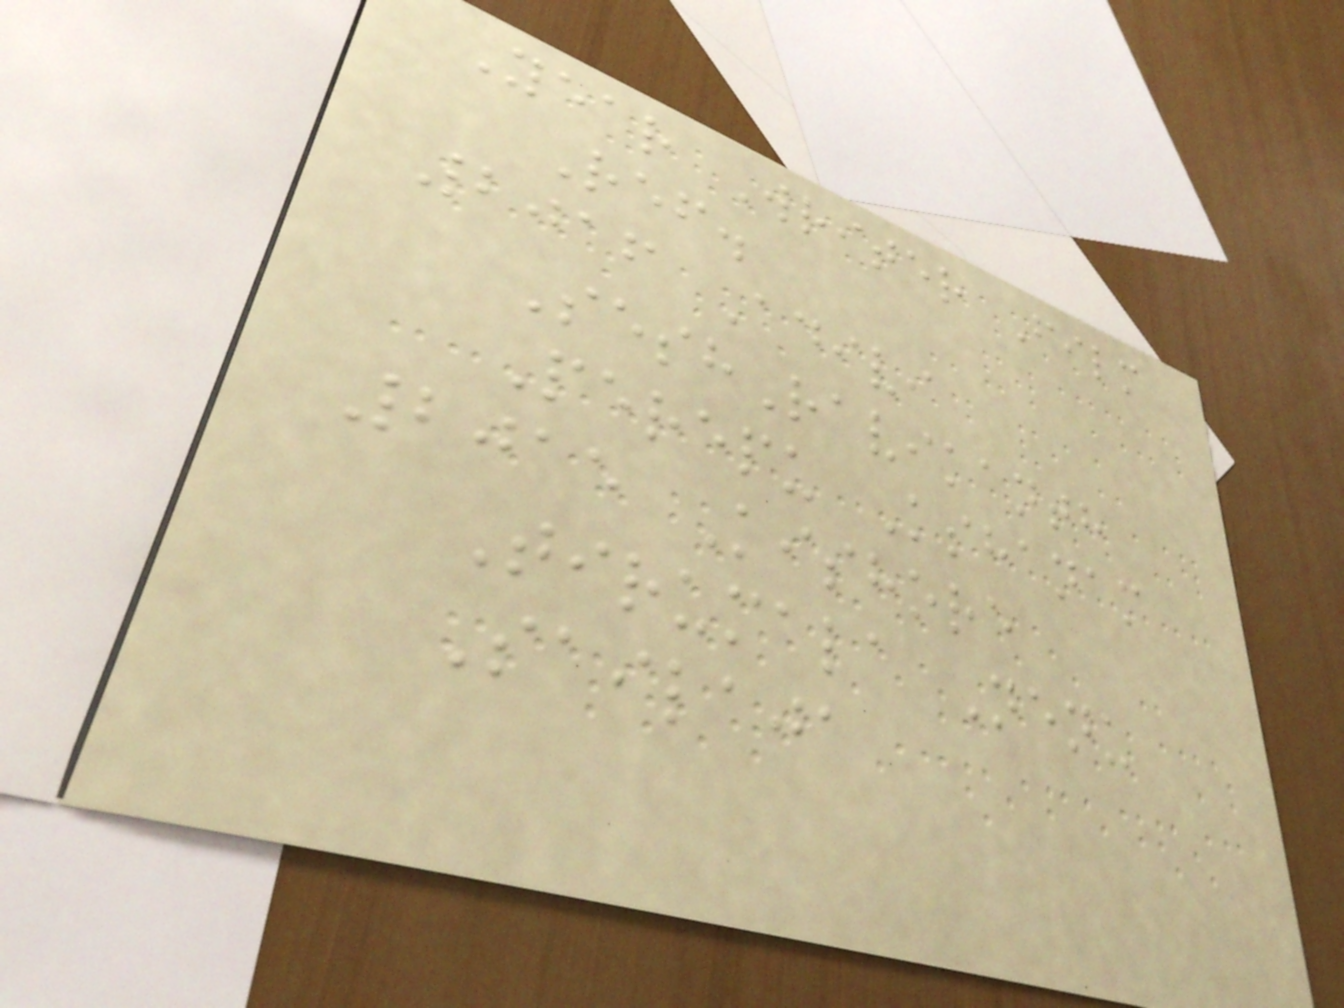Year Writer Film
Ref.
2016 Adivi
SeshRavikanth
Perepu Kshanam
2015 Kishore
Tirumala Nenu
Sailaja
